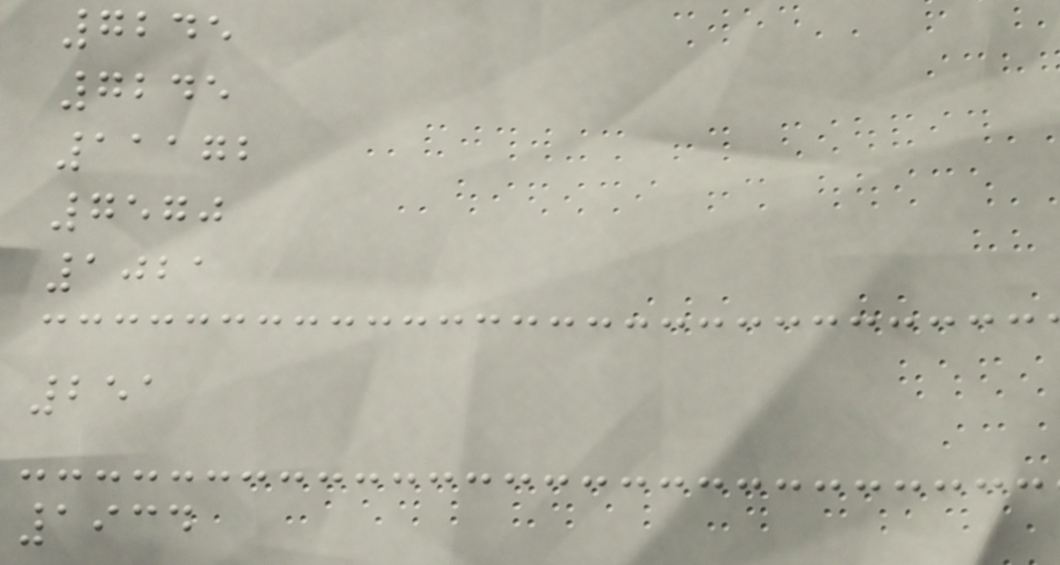7245
7245
11172
7570
1021
251
1934
